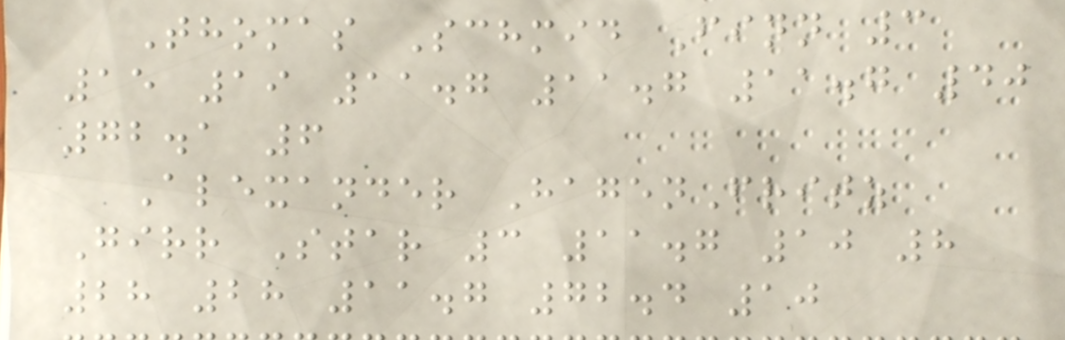Thomas Schmid Finn 3
15 19 11.7 11.7 11.7 40
72.1 6
Alexander HagenFritz
Girr Star 3 11.7 10 8
28 28 11.7 72.4 10
